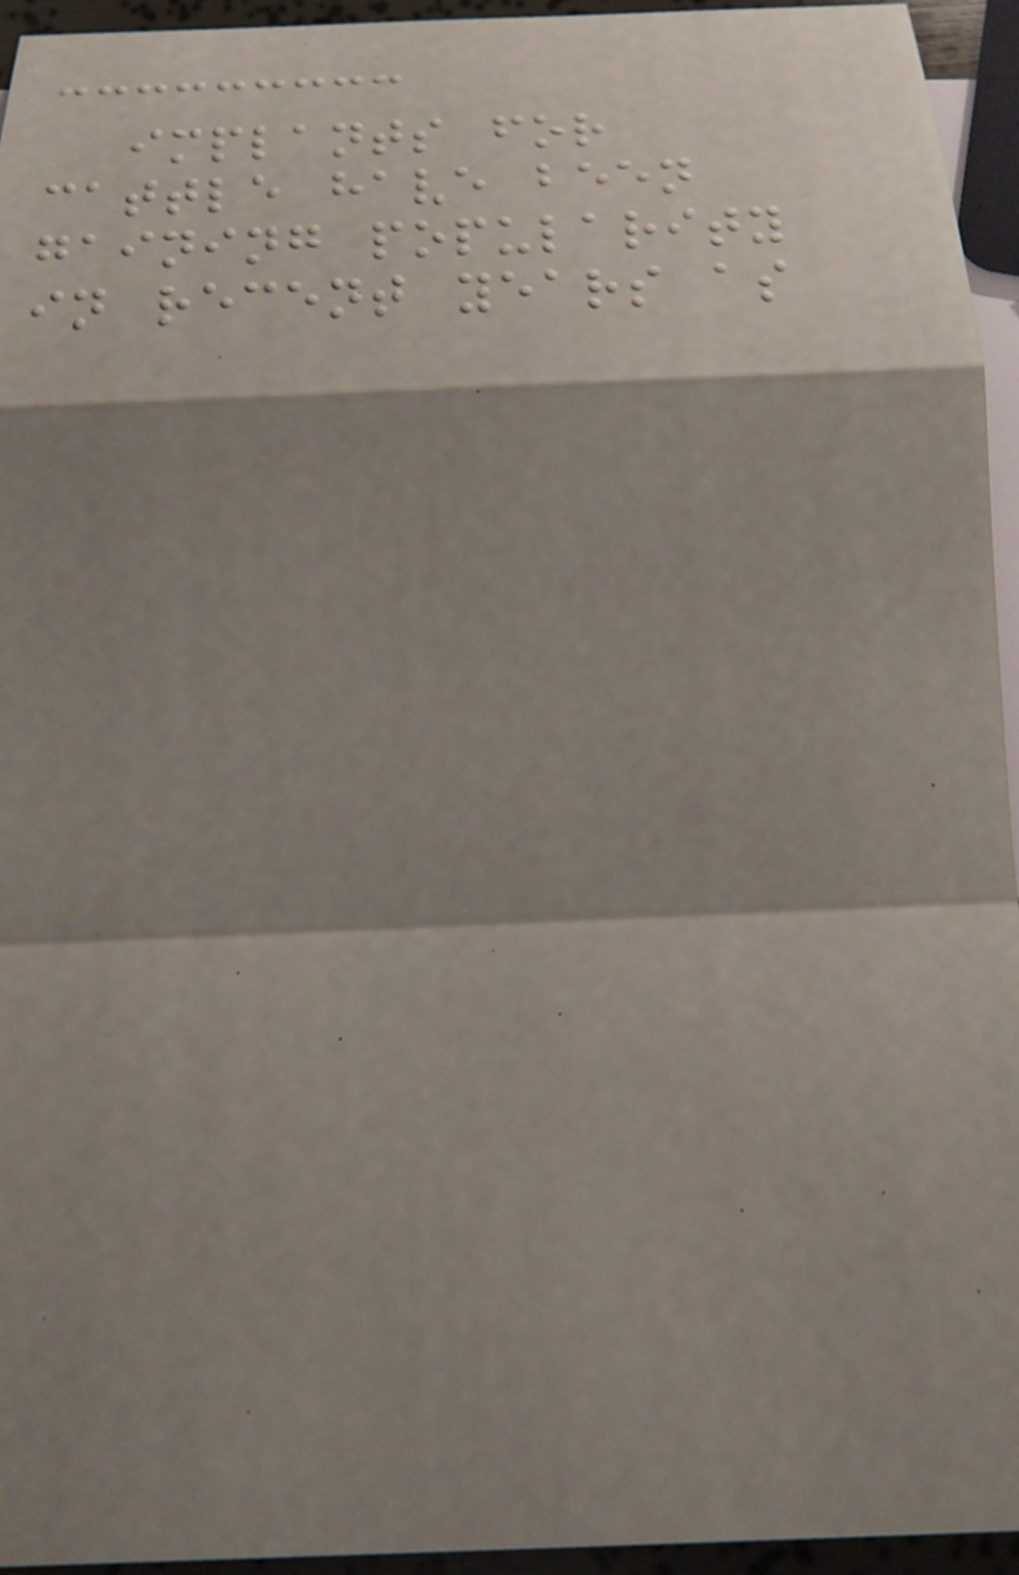implants for
cattle have been
gaining popularity
in recent years as
